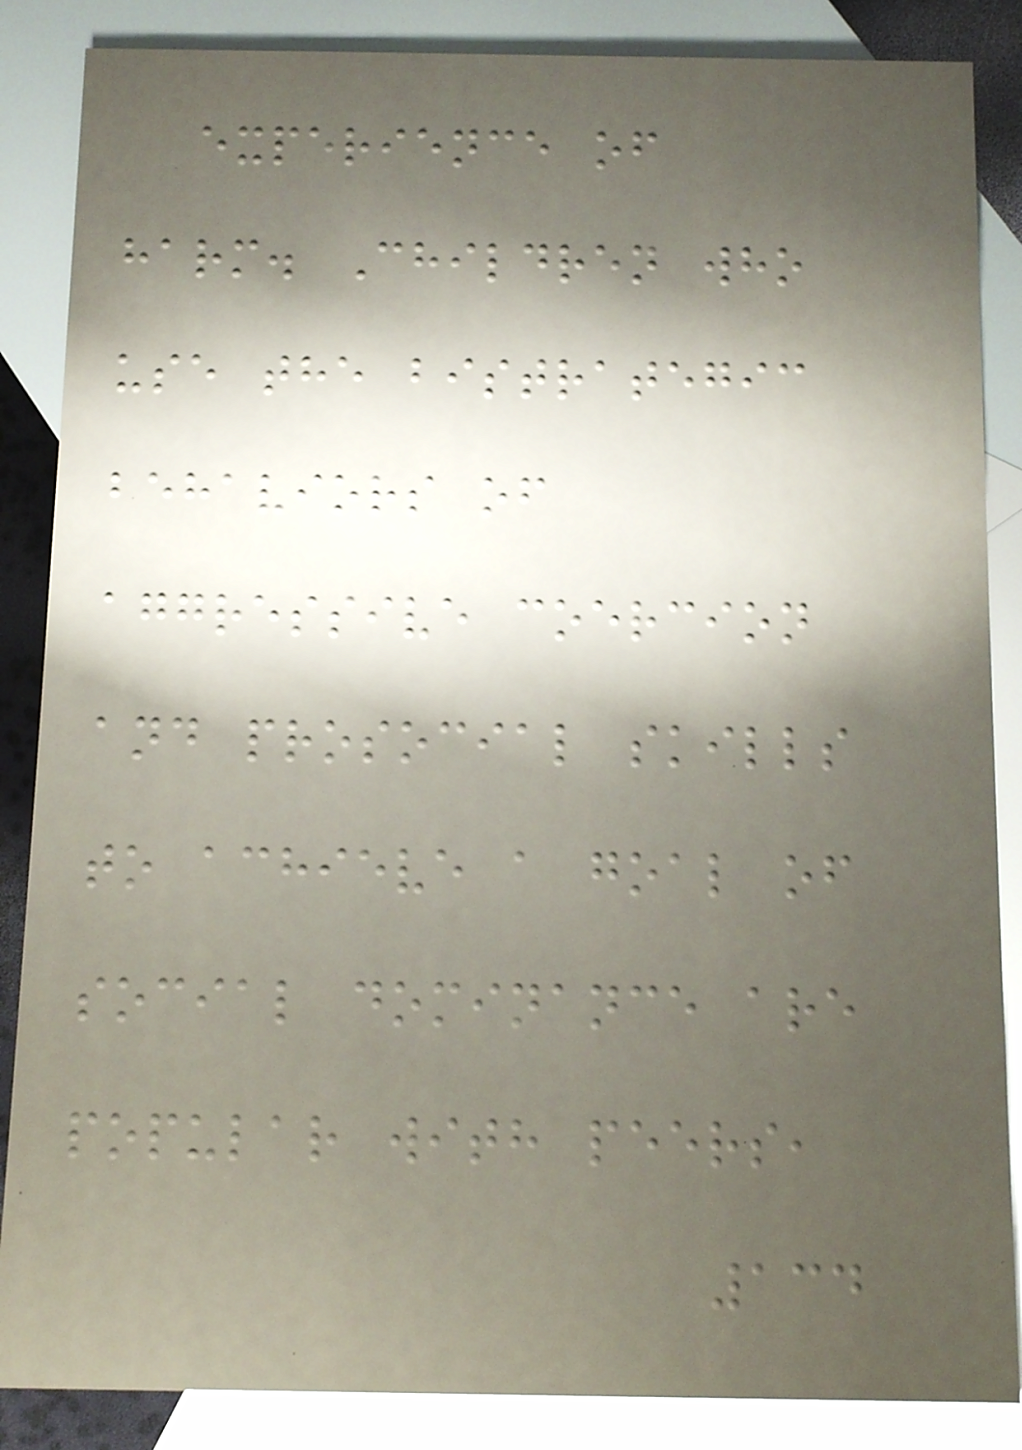experience of
harm. Children who
use the bistrategic
behaviors of
aggressive coercion
and prosocial skills
to achieve a goal of
social dominance are
popular with peers,
134
